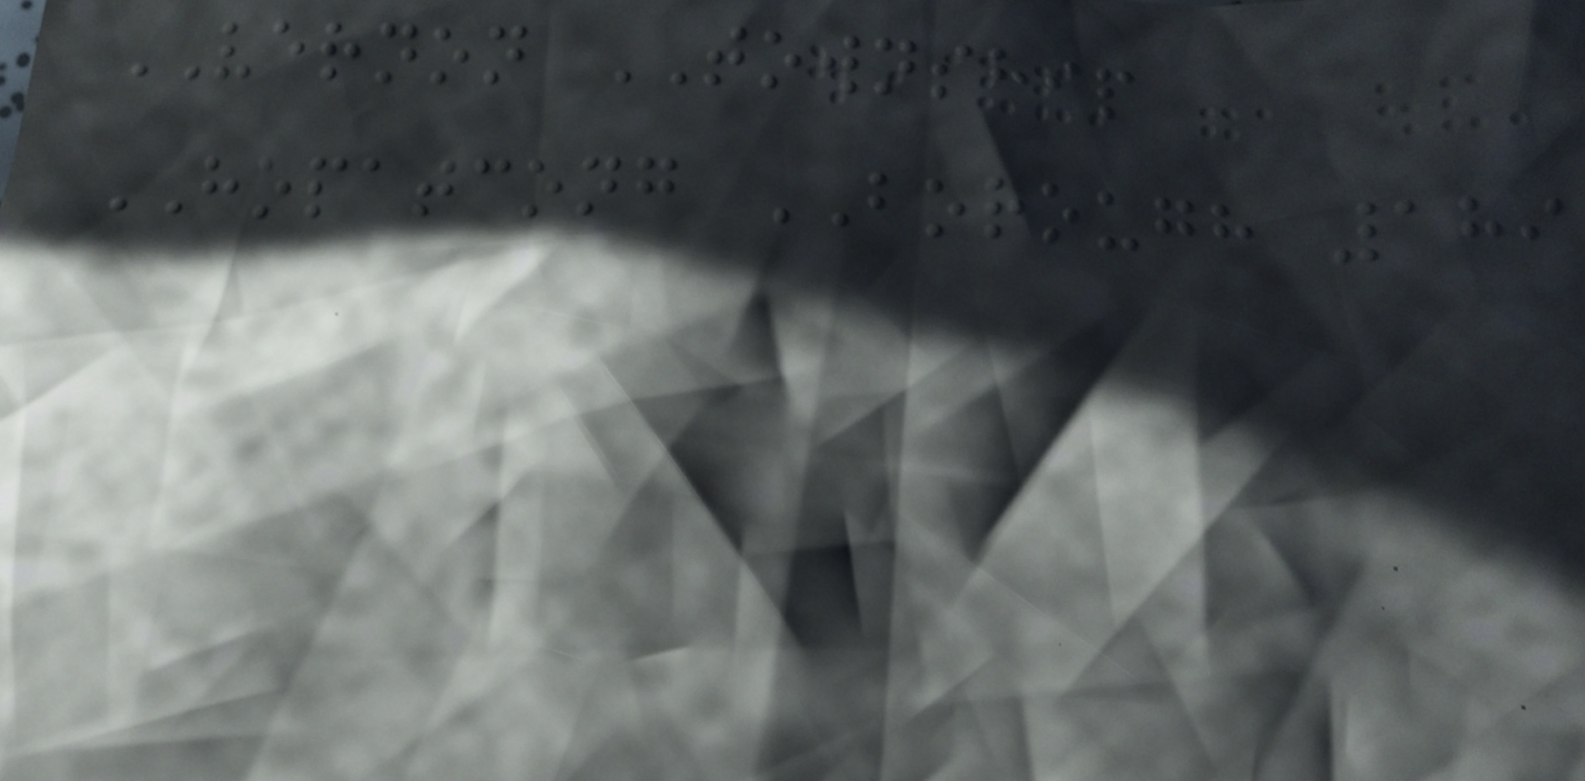VERNON TOWNSHIP
HOPATCONG BOROUGH 189
